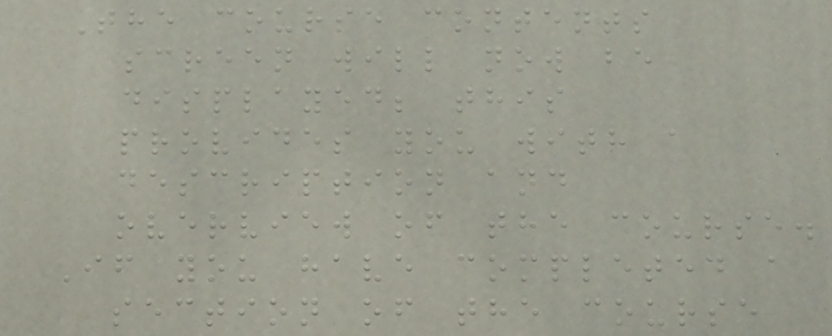The course contents
screen will now be
displayed; this
provides you with a
description and
overview of the course.
If you have completed a
section of the course
